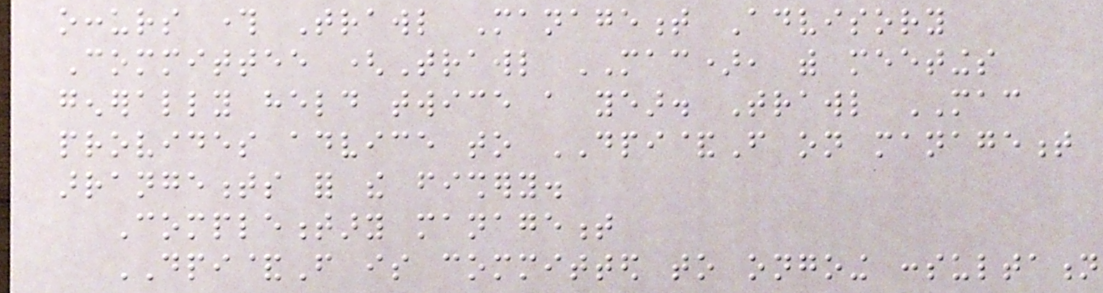occurs through Trawl Management Advisory
Committee (Trawl MAC), with meetings
generally held twice a year. Trawl MAC
provides advice to DPI&F on management
arrangements for the fishery.
Complementary management
DPI&F is committed to ongoing consultation
